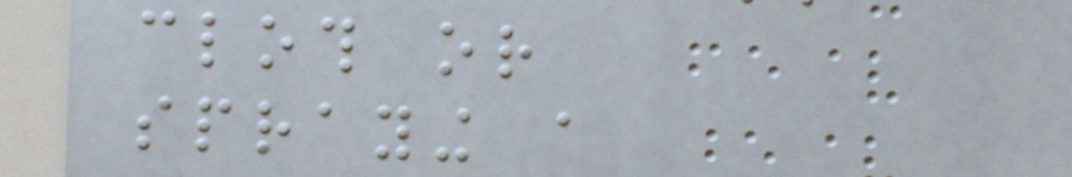cloth or
spraying a
